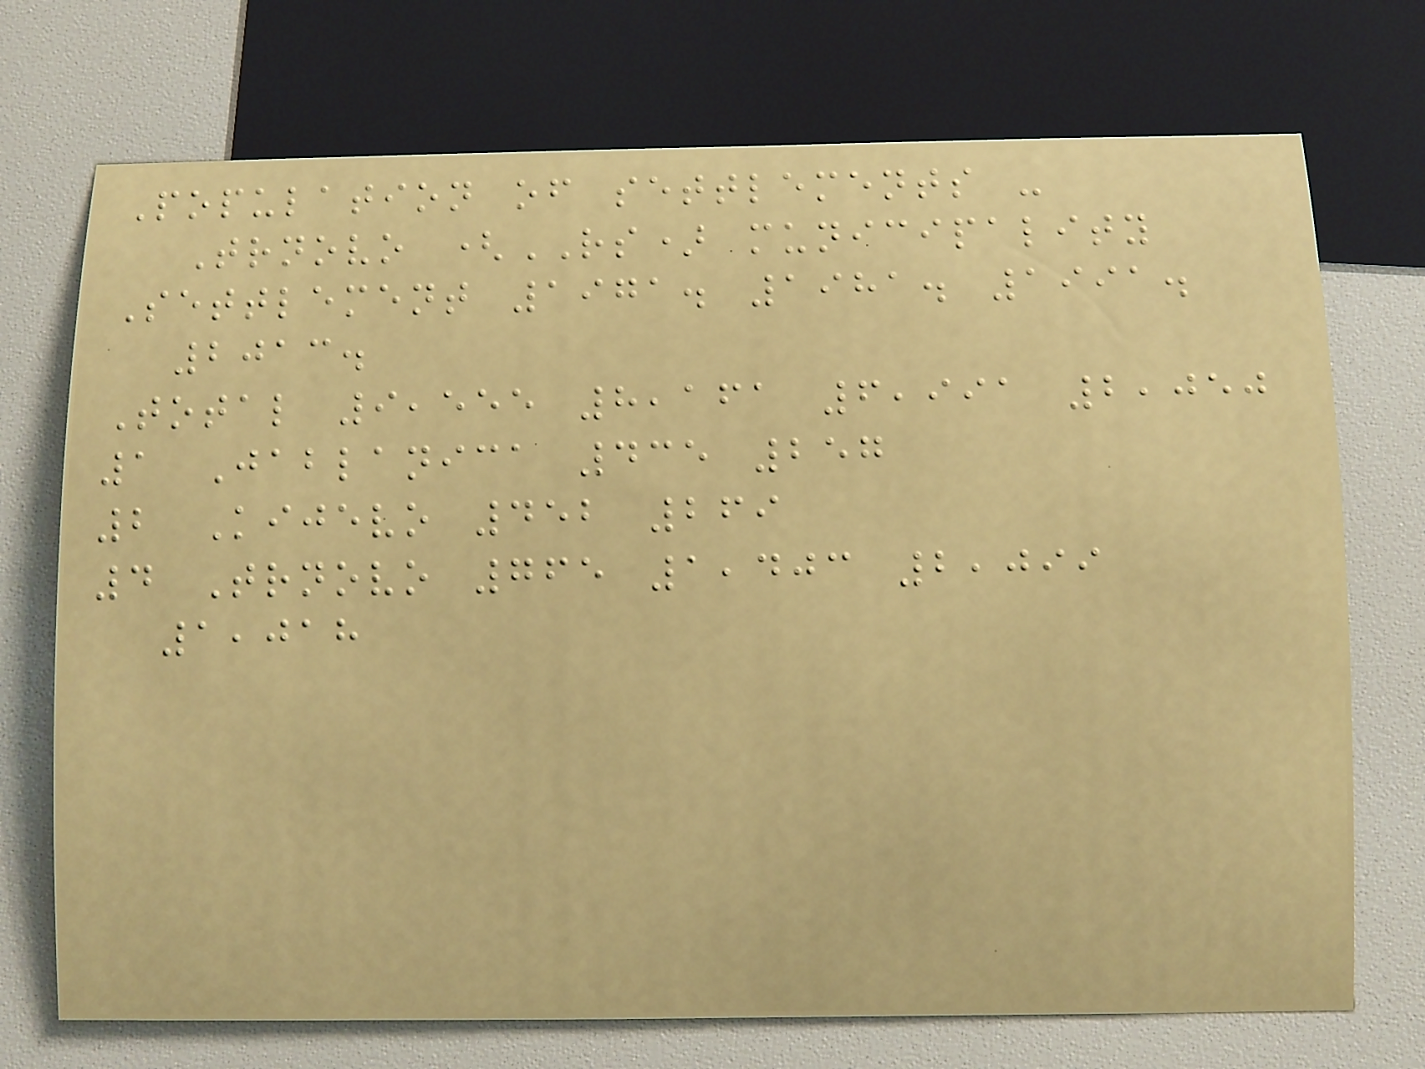Population of settlements -
Trnovo (RS) municipality
Settlement 1971. 1981. 1991.
2013.
Total 9,555 8,161 6,991 2,050
1 Jablanica 435 257
2 Kijevo 452 269
4 Trnovo 765 1,403 2,099
1,018
